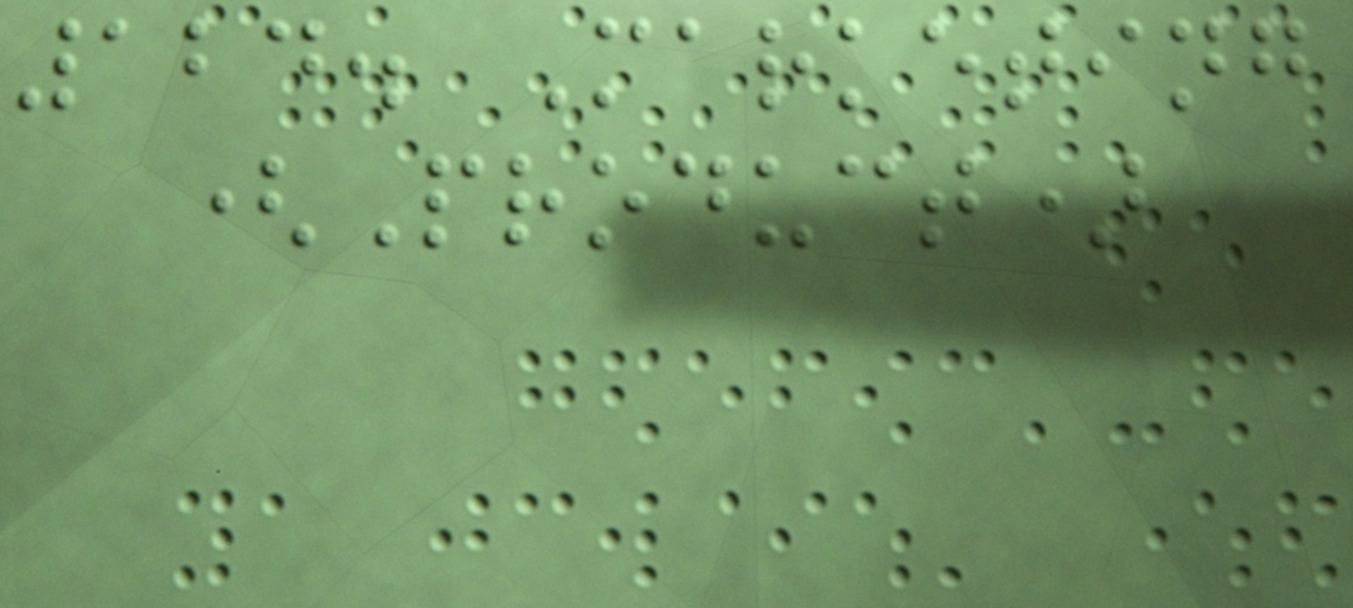124. Marketing
(Product)
